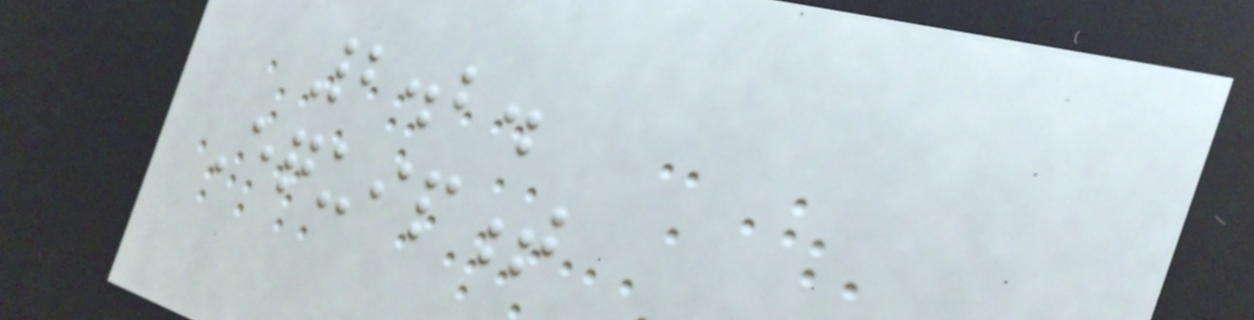2.2.
Equipment
